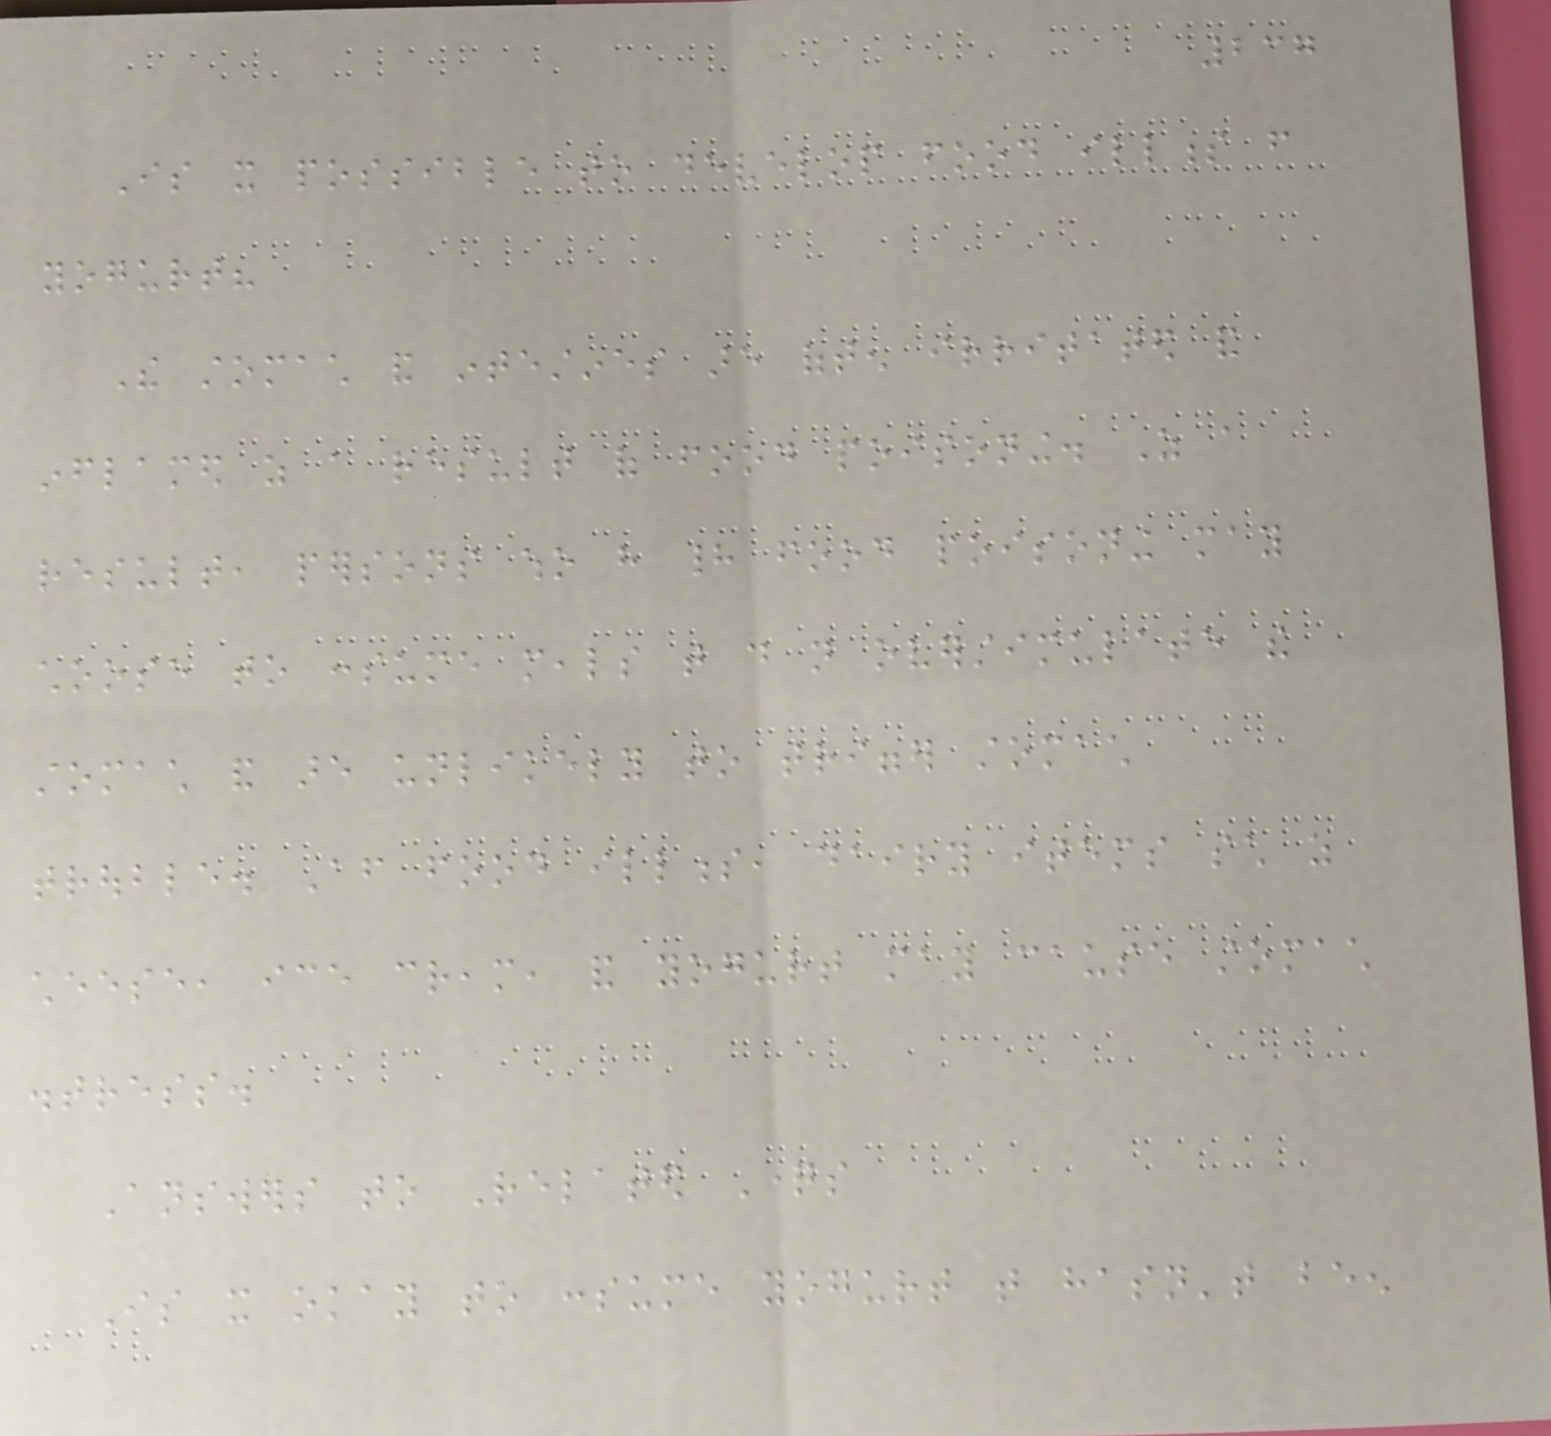237
Is it possible to develop food illness from
yogurt?
The stomach and intestines are often irritated and
inflamed as a result of food poisoning. As a
result, persons who have had food poisoning may
choose to consume meals that do not overstimulate the
stomach and are unlikely to trigger stomach
trouble. After food illness, dairy items such as
cheese, ice cream, and yogurt may cause stomach
distress.
Answers to Related Questions
Is it okay to consume yogurt that hasn't been
